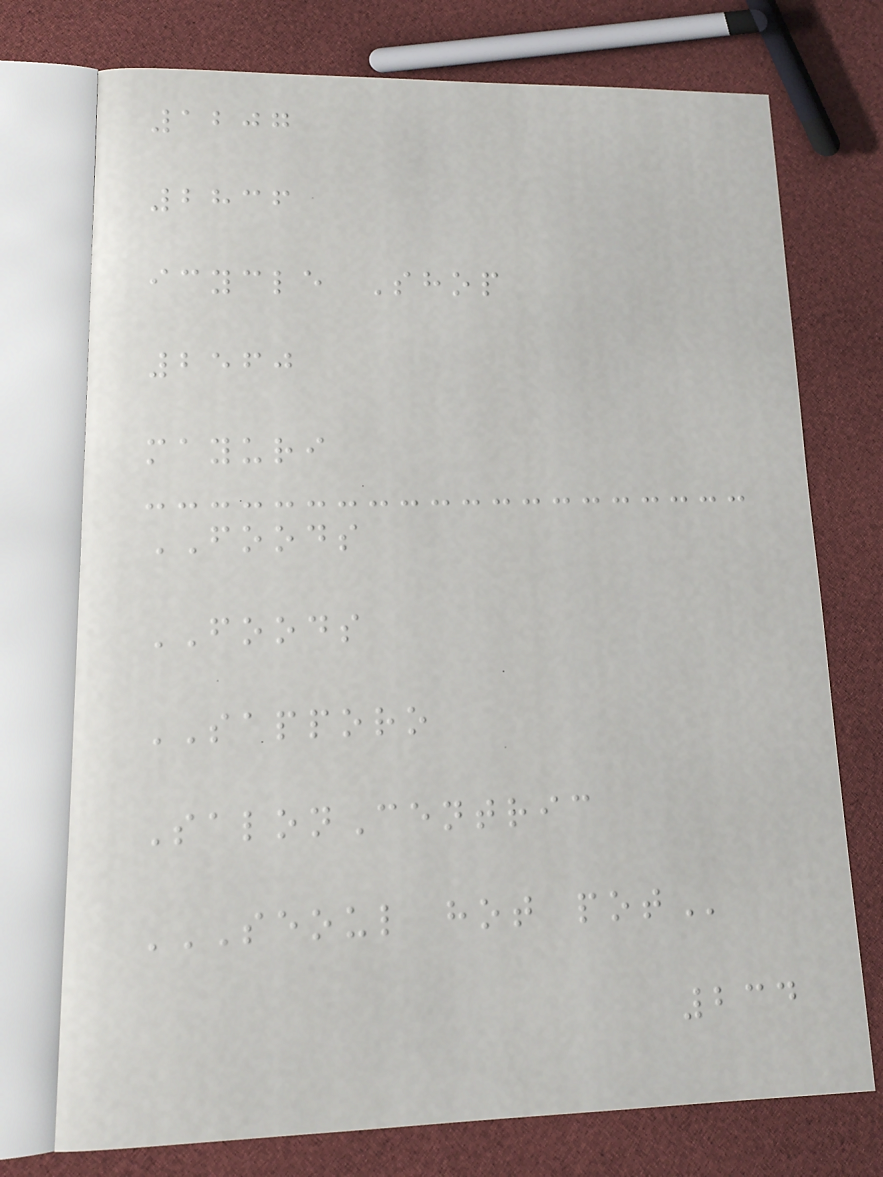1207
2836
icycle Shop
2560
mayuri
FOODS
FOODS
SAPPORO
SalonCentric
SEOUL HOT POT
234
